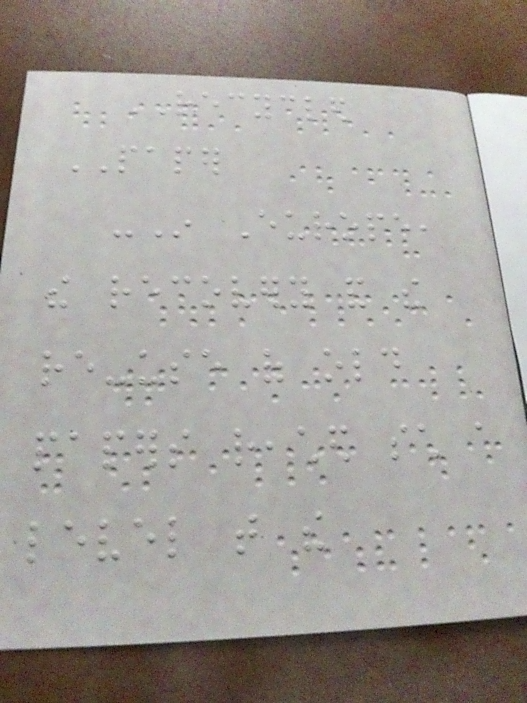RECYCLED
PAPER
-In Europe,
the recovery and the
re-use of old
papers reached such a
level that the
